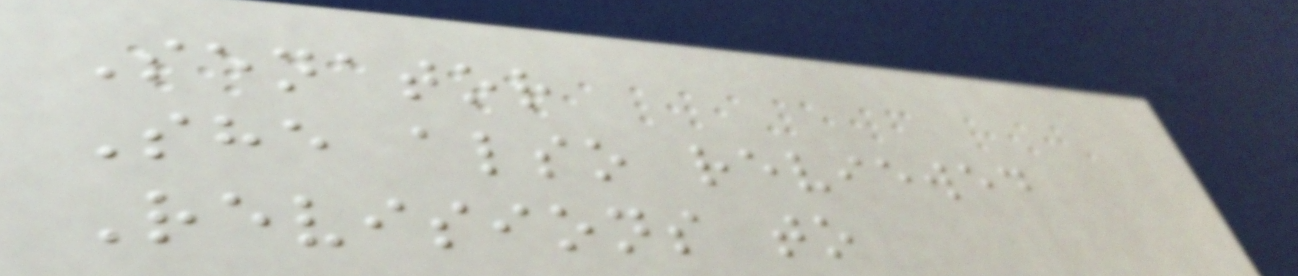Senator
She also reviewed
Revisions to
